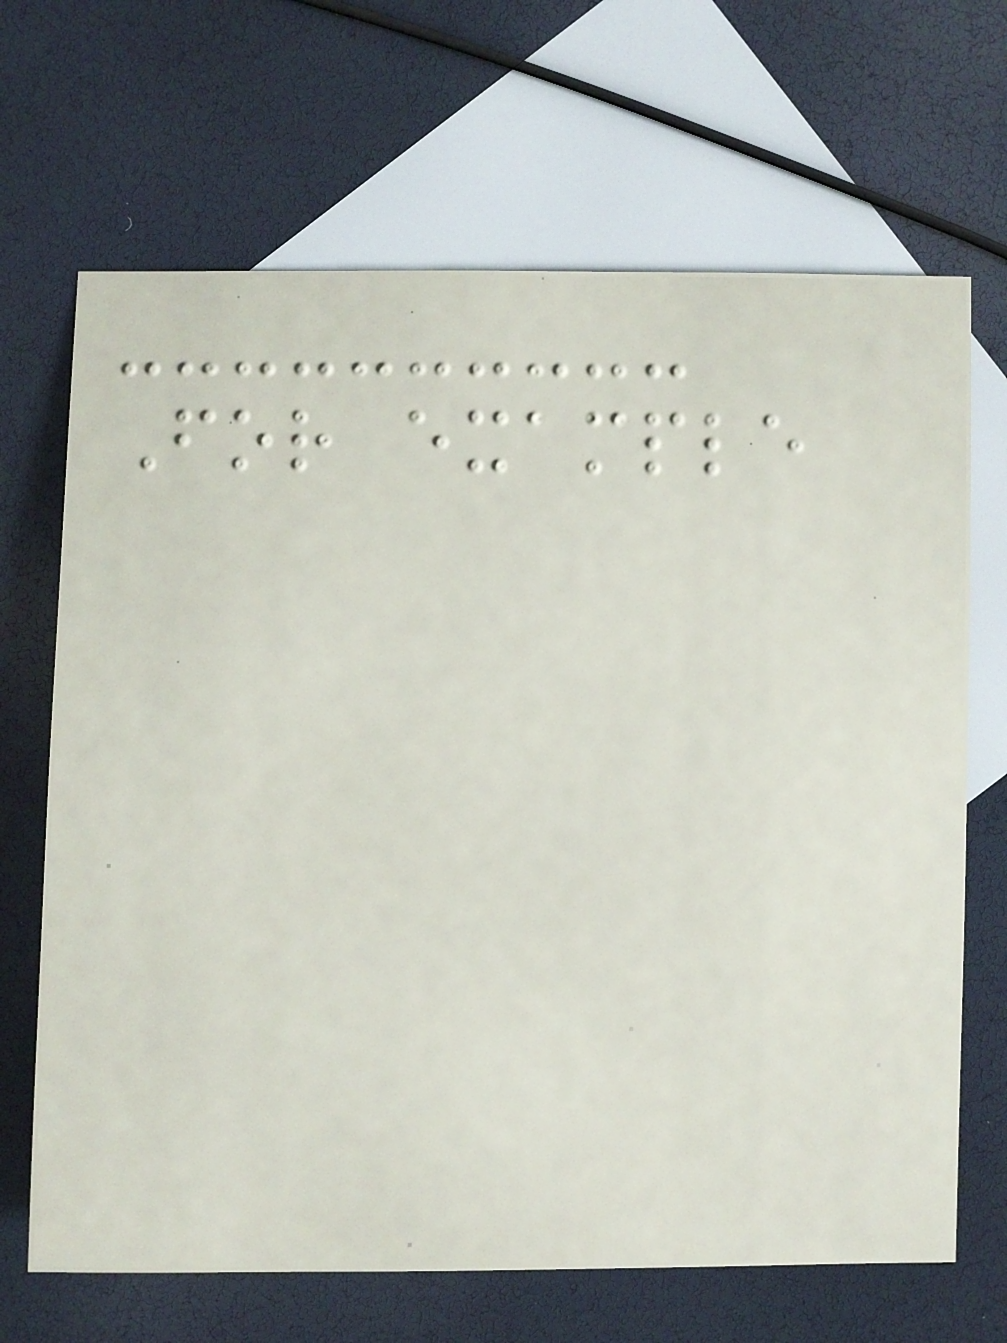For example
